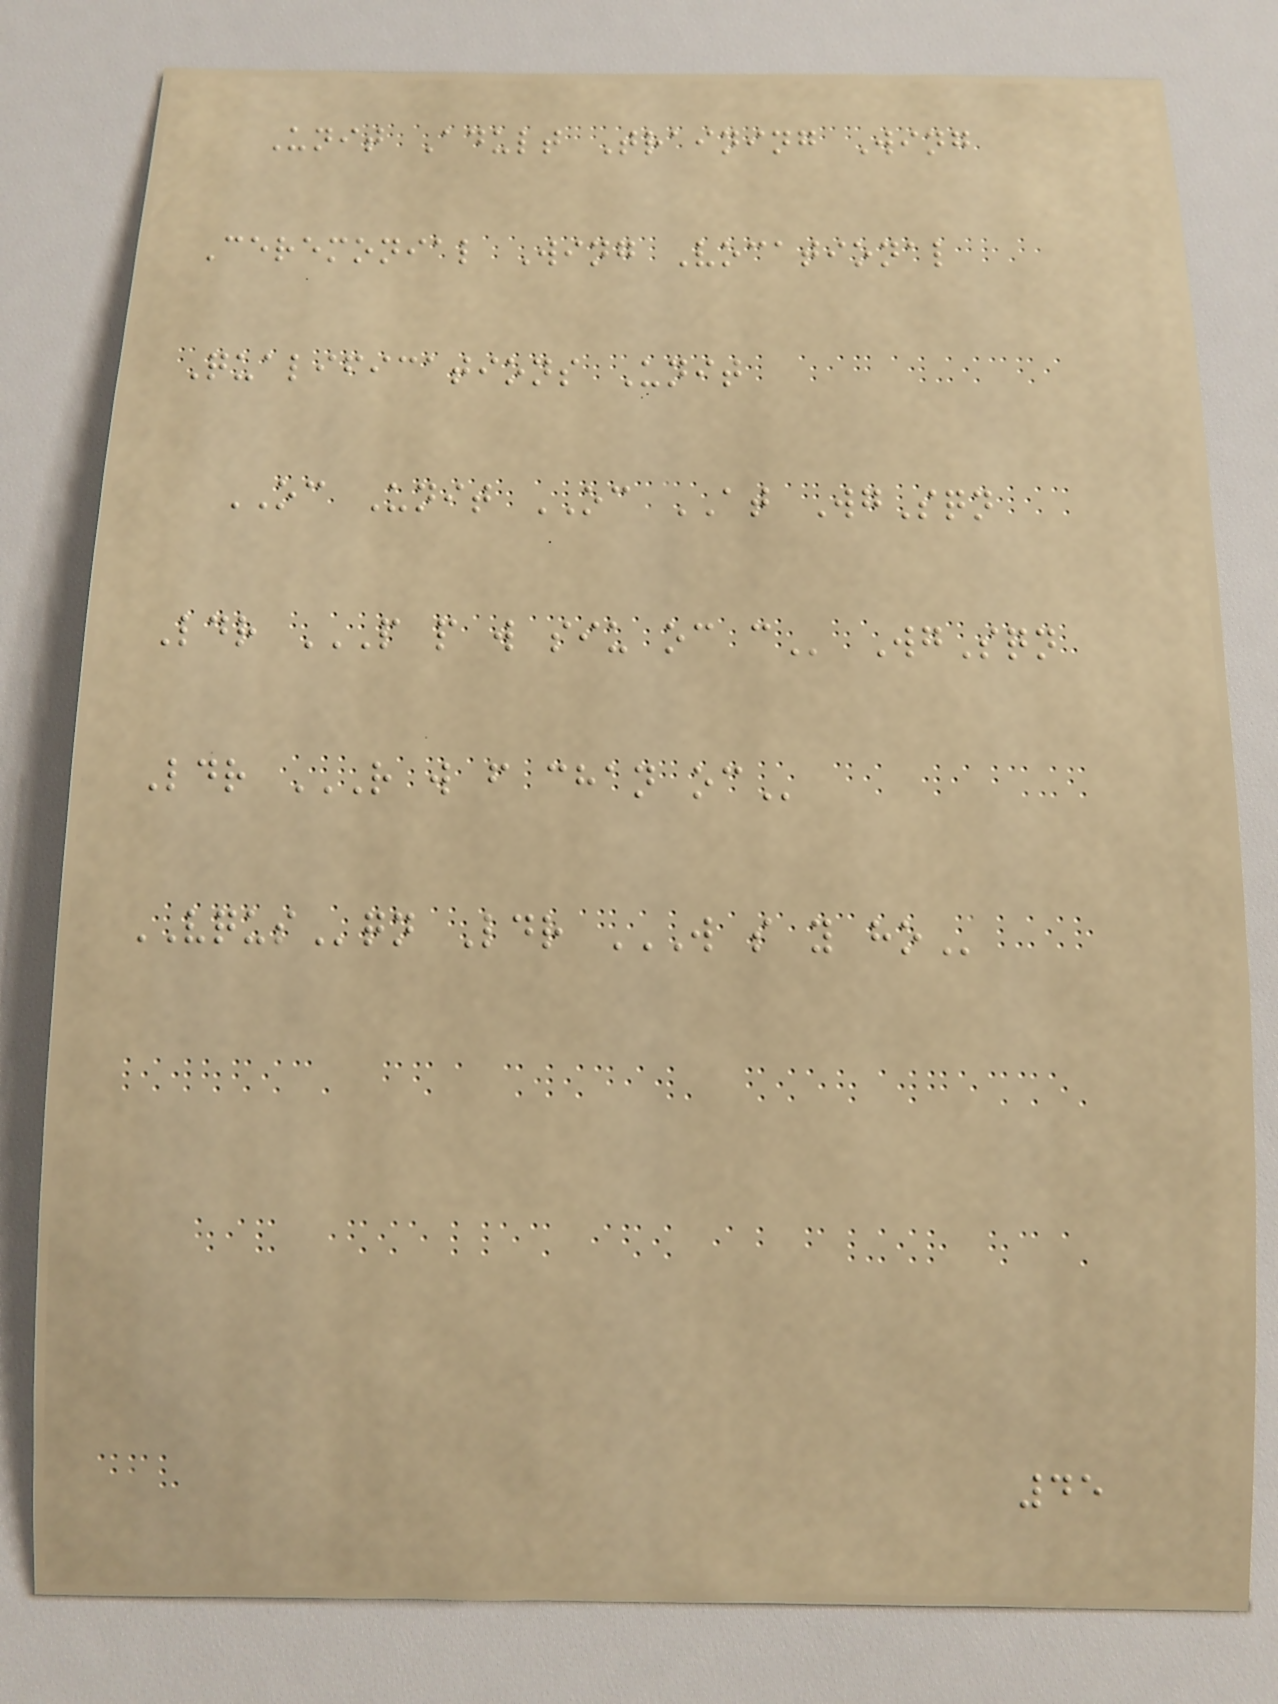Unit Adult Training Wing
Ceremonial Wing Vocational
Qualifications Unit
OC Unit OC AT WgSqn
Ldr P P W SIU OC C WgSqn
Ldr R W F CHAN OC
VQUSqn Ldr W S Y HO
45
